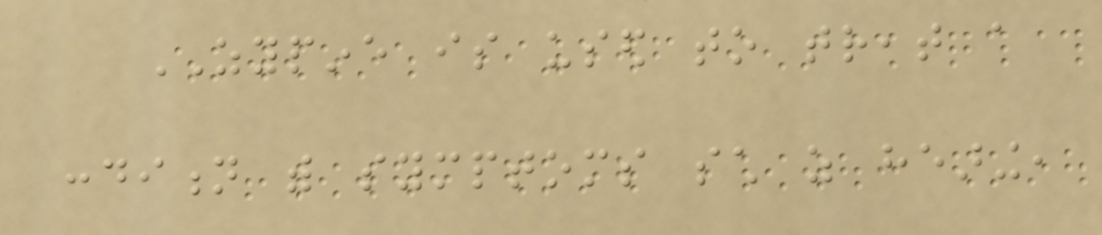ZYPINE is used to treat a
condition with symptoms such as hearing,
